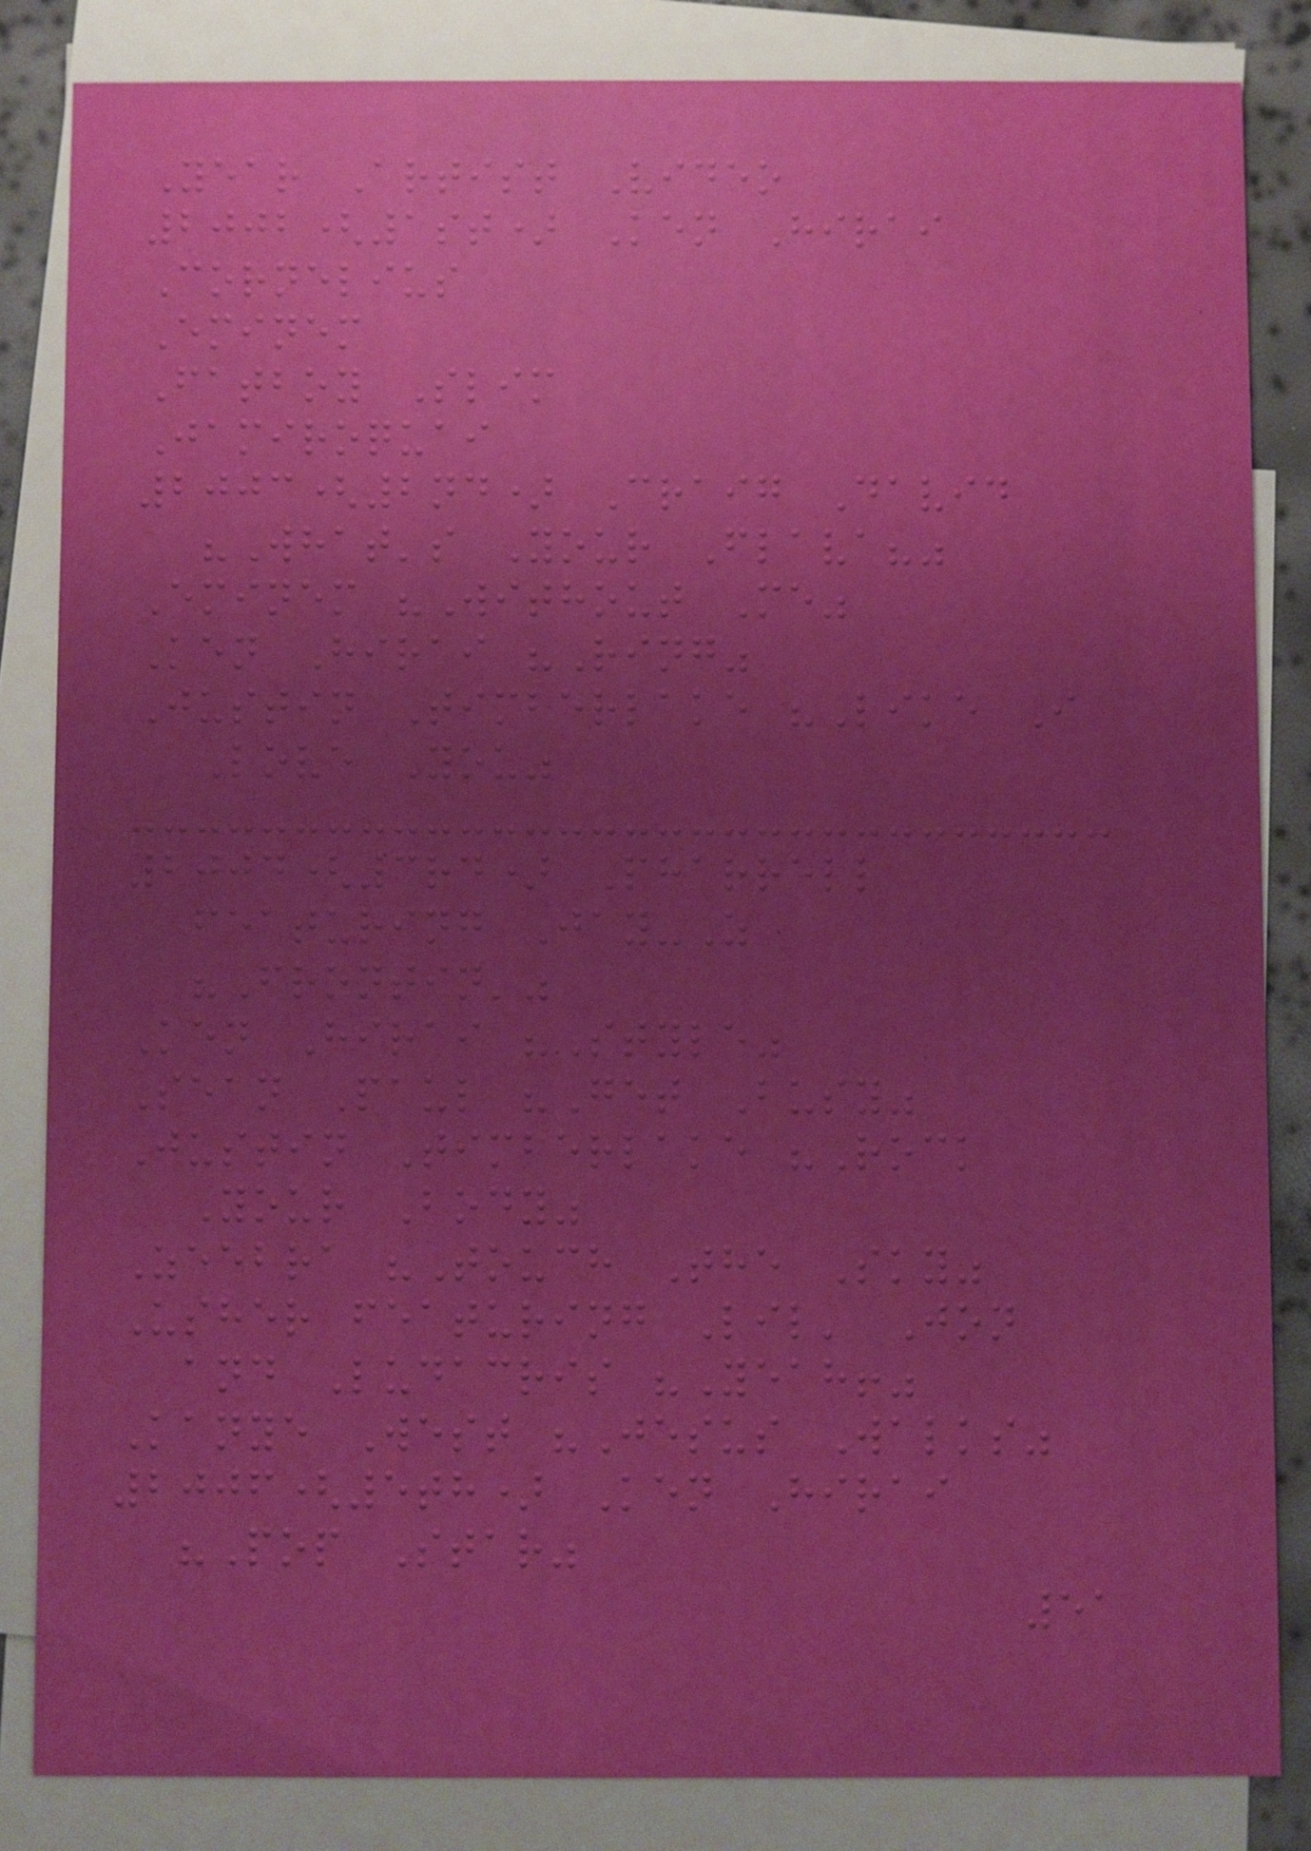Year Artist Video
2002(1st) Ken Hirai
Cornelius
Eminem
Fatboy Slim
Jamiroquai
2003(2nd) Craig David
"What's Your Flava?"
Eminem "Without Me"
Ken Hirai "Ring"
Justin Timberlake "Like I
Love You"
2004(3rd) Pharrell
featuring Jay-Z
"Frontin'"
Ken Hirai "Style"
Sean Paul "Get Busy"
Justin Timberlake "Rock
Your Body"
Zeebra "Touch The Sky"
Usher featuring Lil' Jon
and Ludacris "Yeah!"
Kanye West "Jesus Walks"
2006(5th) Ken Hirai
"Pop Star"
51
